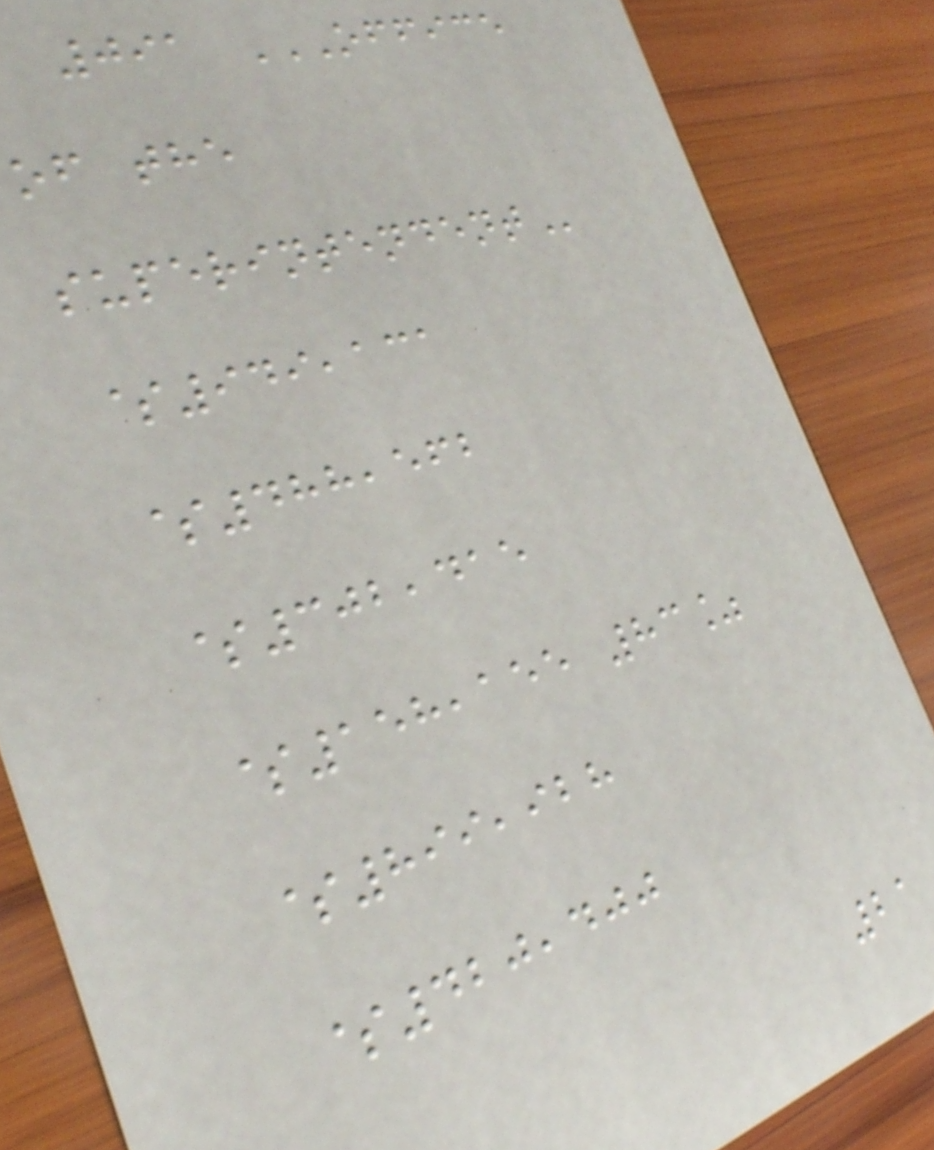091 OFFICE
OF THE
SUPERINTENDENT
$949,131
$488,562
$302,415
$158,155 83%
$899,928
$420,400
21
